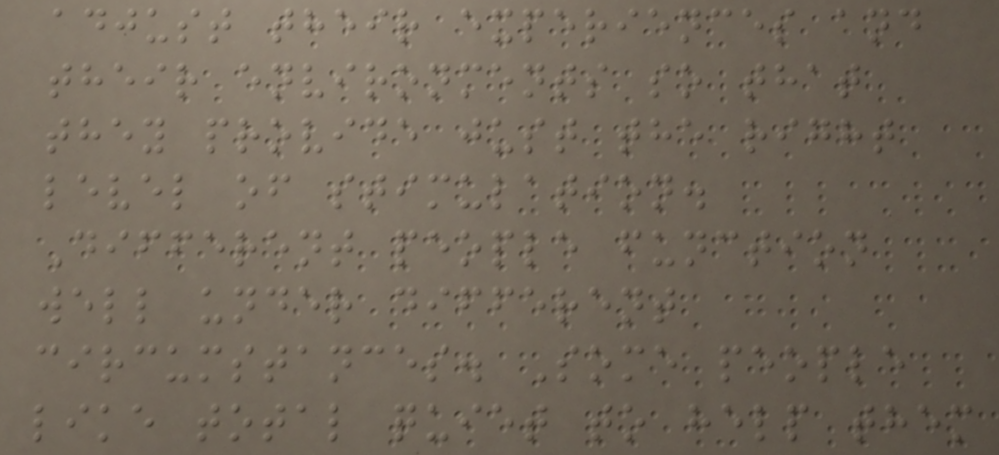adjust their experiences and
their environments so that
they provide just the right
level of stimulation.
Different people function
well under different
circumstances. Some people
like total quiet to help them
